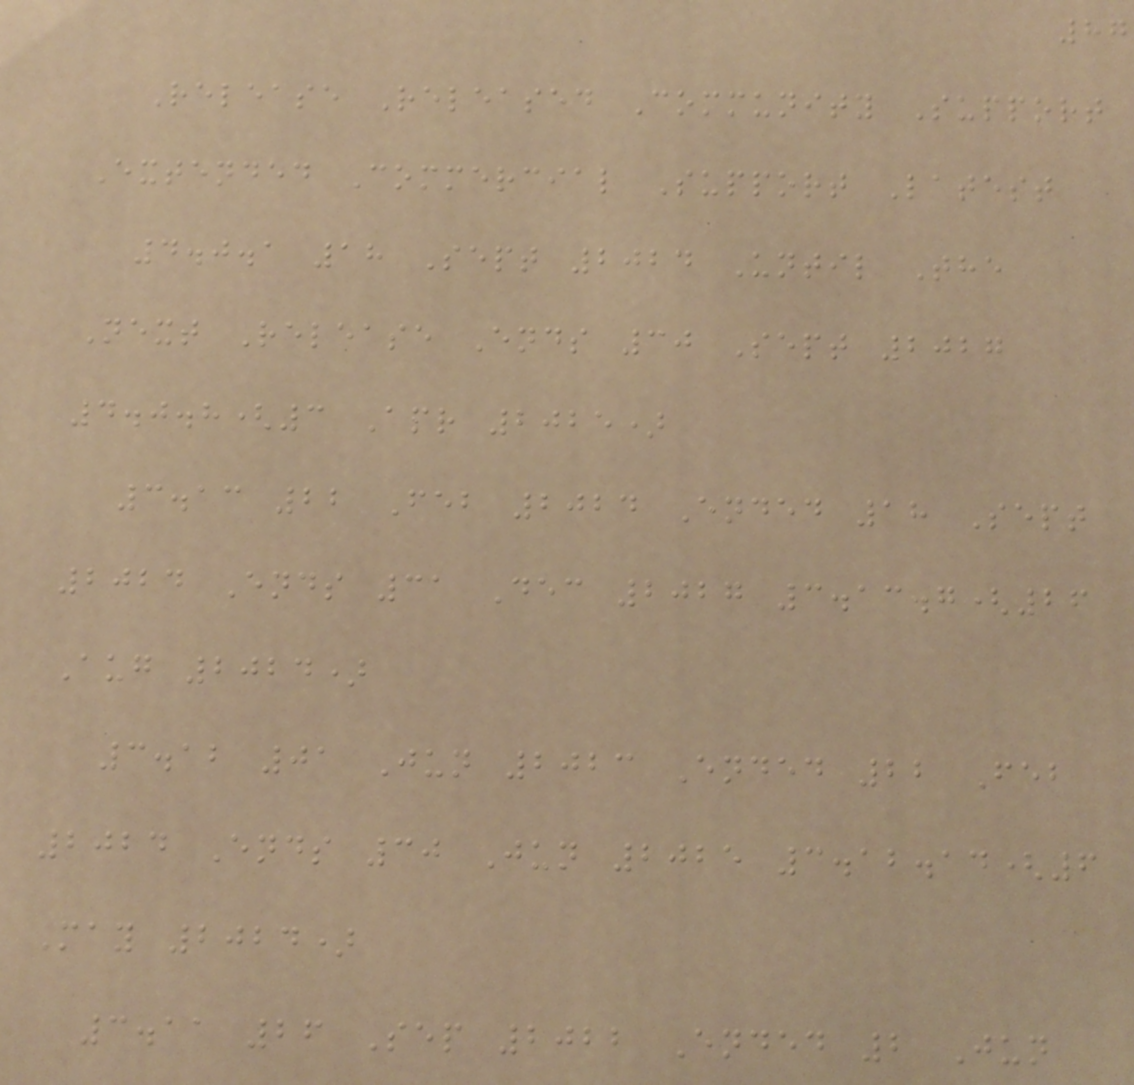87
Release Released Community Support
Extended Commercial Support Latest
4.0.1 18 Sept 2024 Until The
Next Release Ends 30 Sept 2027
4.0.8(3 Apr 2025)
3.13 22 Feb 2024 Ended 18 Sept
2024 Ends 31 Dec 2027 3.13.7(26
Aug 2024)
3.12 01 Jun 2023 Ended 22 Feb
2024 Ends 30 Jun 2025 3.12.14(6
May 2024)
3.11 26 Sep 2022 Ended 2 Jun
